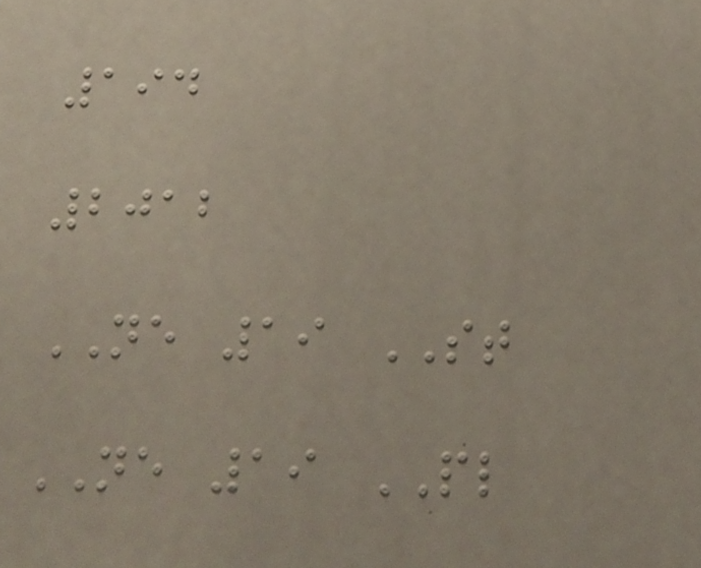194
2012
NE 19 ST
NE 19 PL
